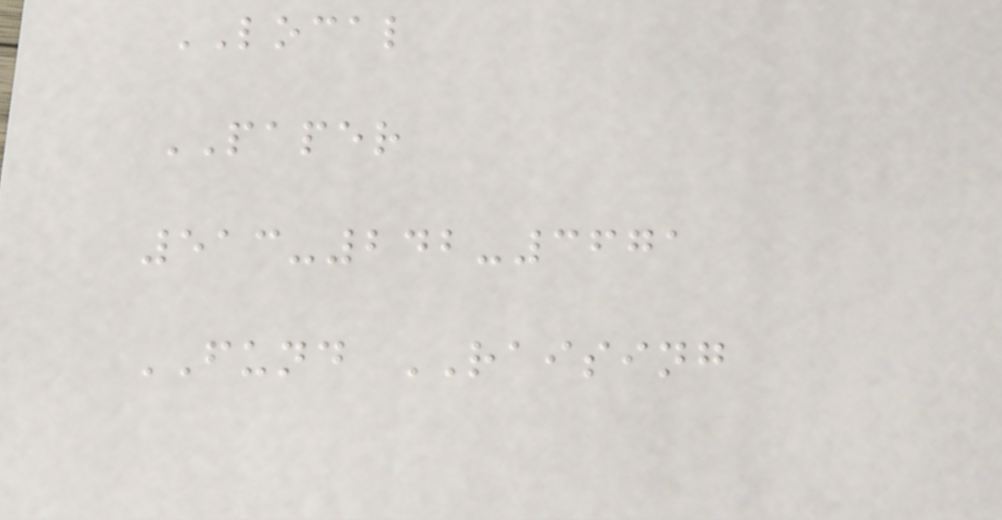LOCAL
PAPER
513-242-3671
FUND RAISING
